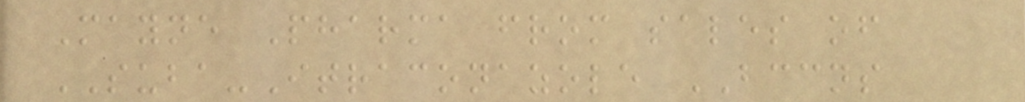Mayne Pharma from sales of
SUBA-Itraconazole BCCNS
